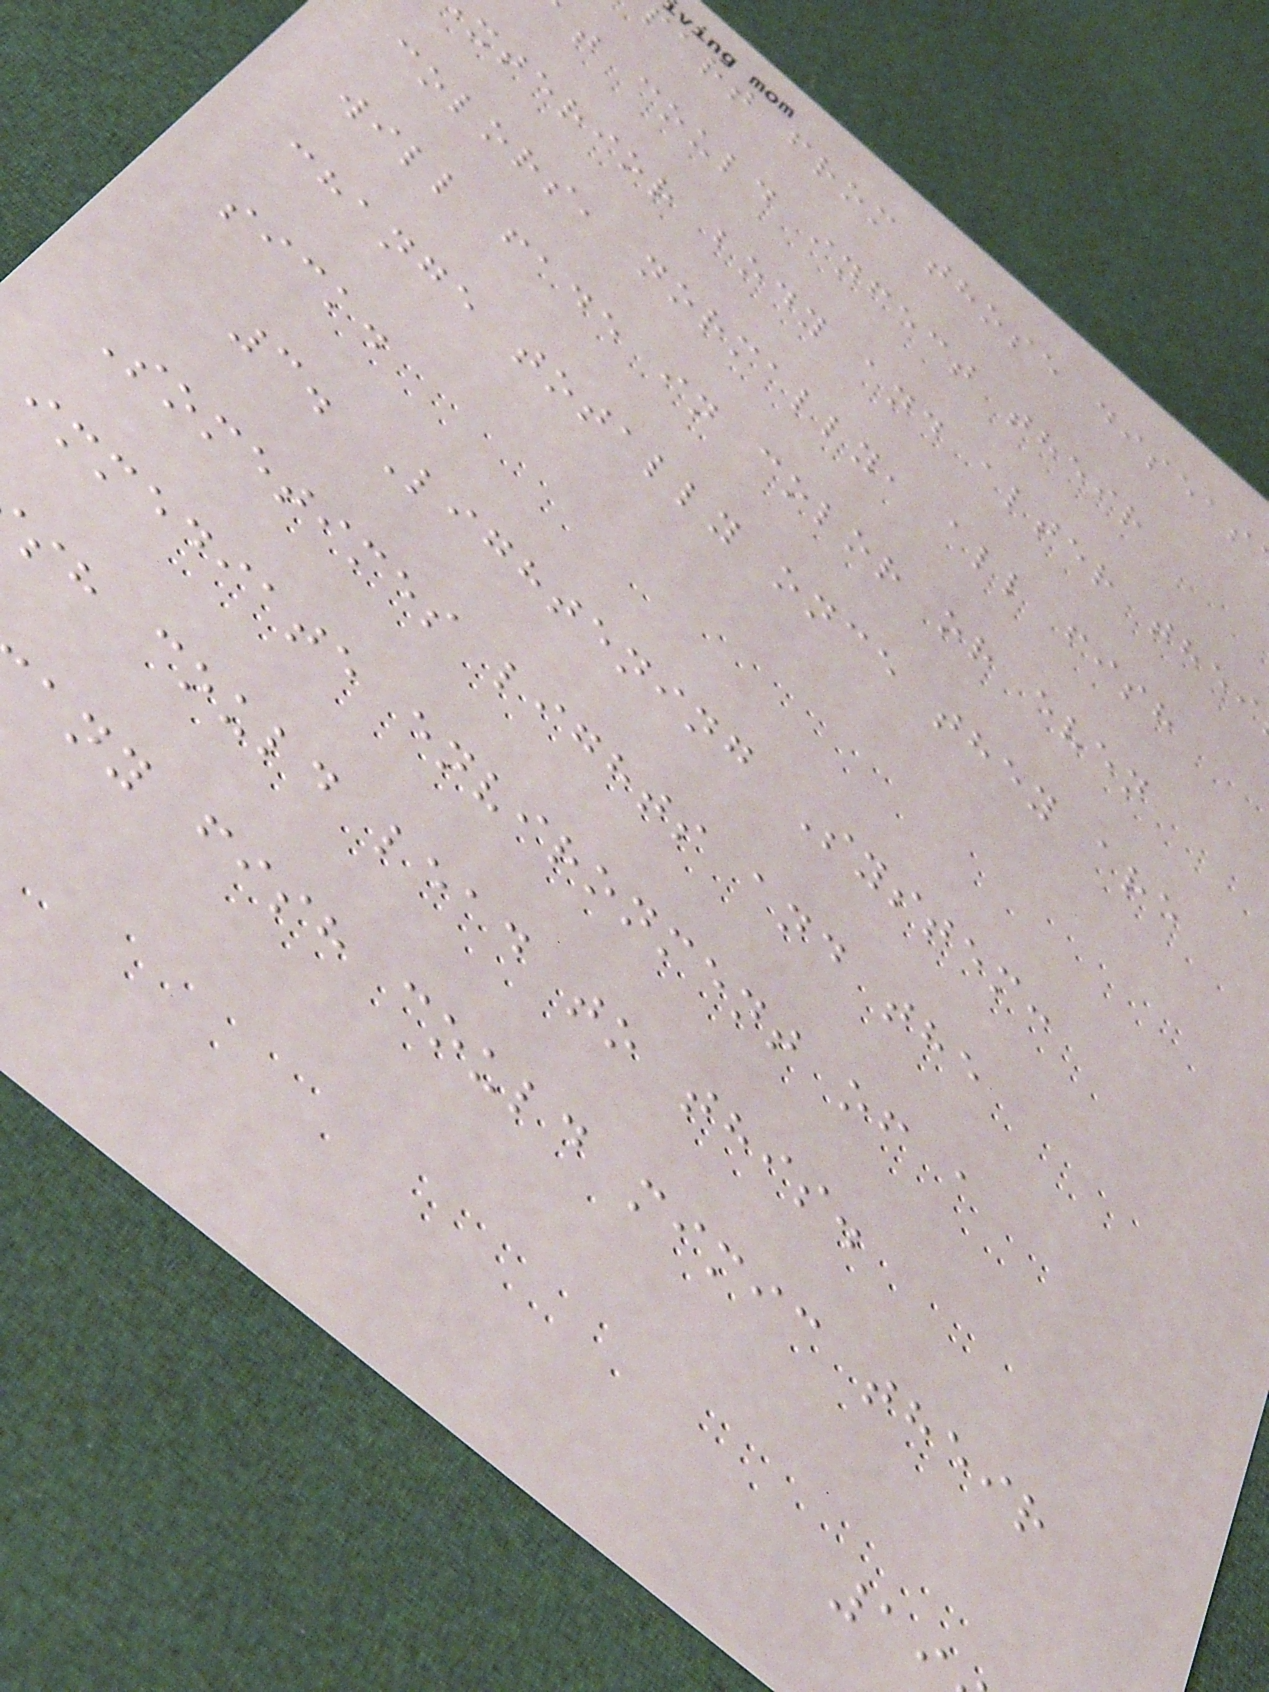part from those diseas
t could infect their
xterior body and alter thei
colors, normally, all fish
will fade in color or even
change totally once they are
sick.
3. Lightening System:
Sometimes lights and the
immediate environment of a
sh could lead to this.
any fish could mimic their
